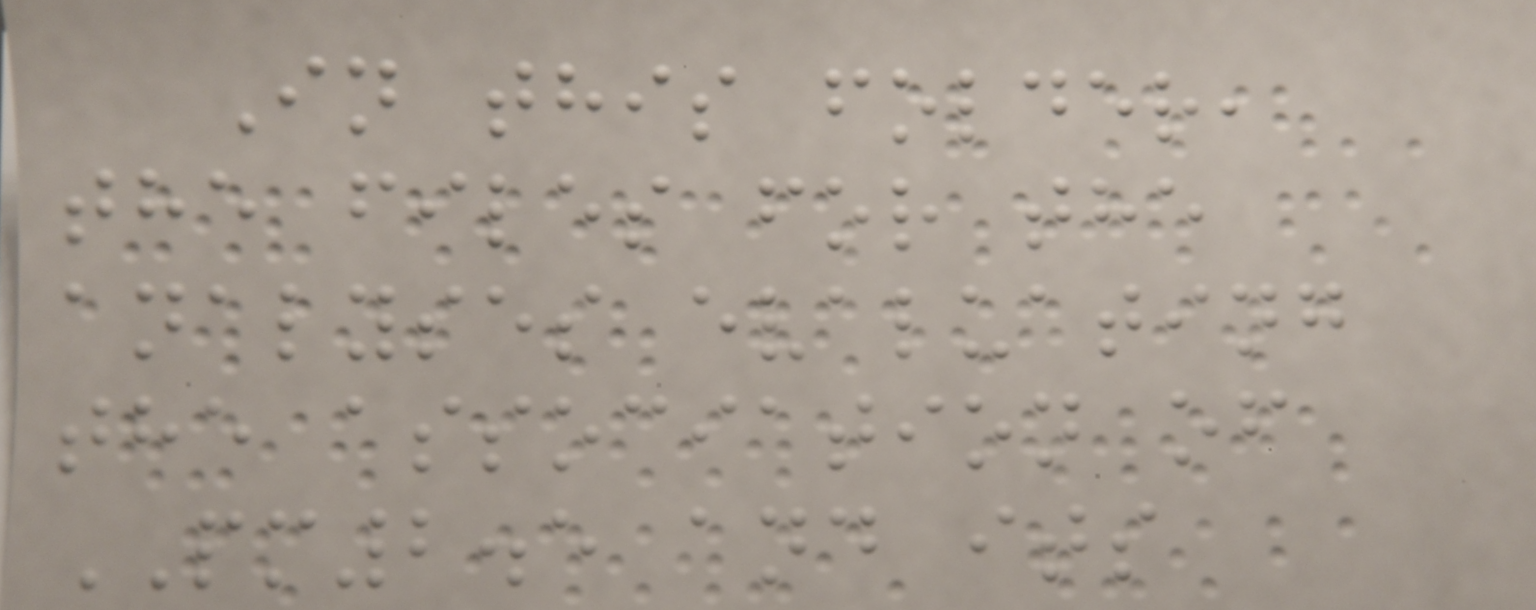In this folder,
the files for the
analyses evaluating
the association of
PM2.5 and its
